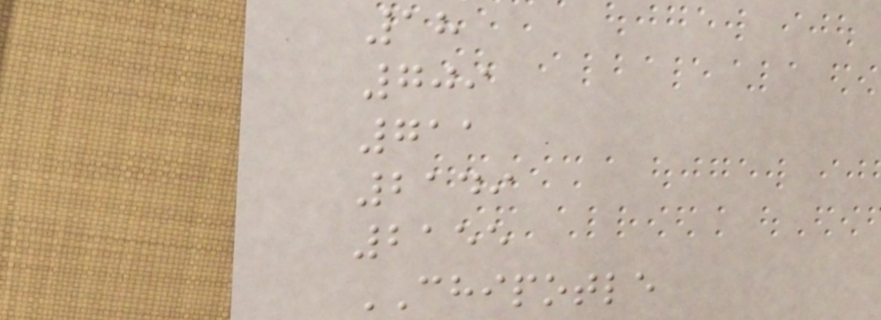18
709
711
2149
2155
CHIPOTLE
